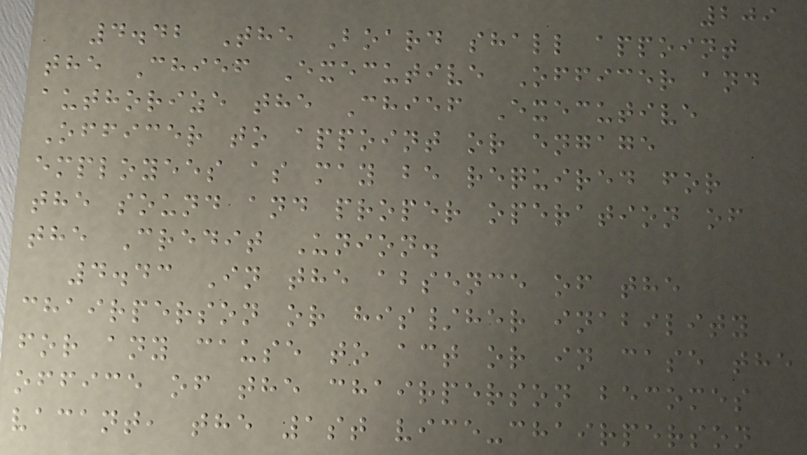209
4.42 The Board shall appoint
the Chief Executive Officer and
authorize the Chief Executive
Officer to appoint or engage
employees as may be required for
the sound and proper operation of
the Credit Union.
4.43 In the absence of the
chairperson or his/her inability
for any cause to act or in case the
office of the chairperson becomes
vacant, the 1st vice-chairperson
